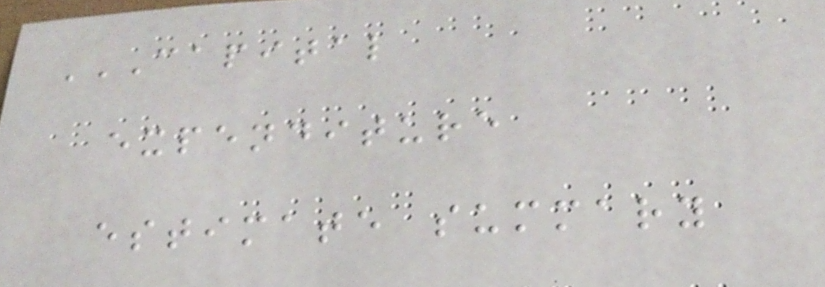CAPITAL
EXPENDITURE
ESTIMATE SUMMARY
